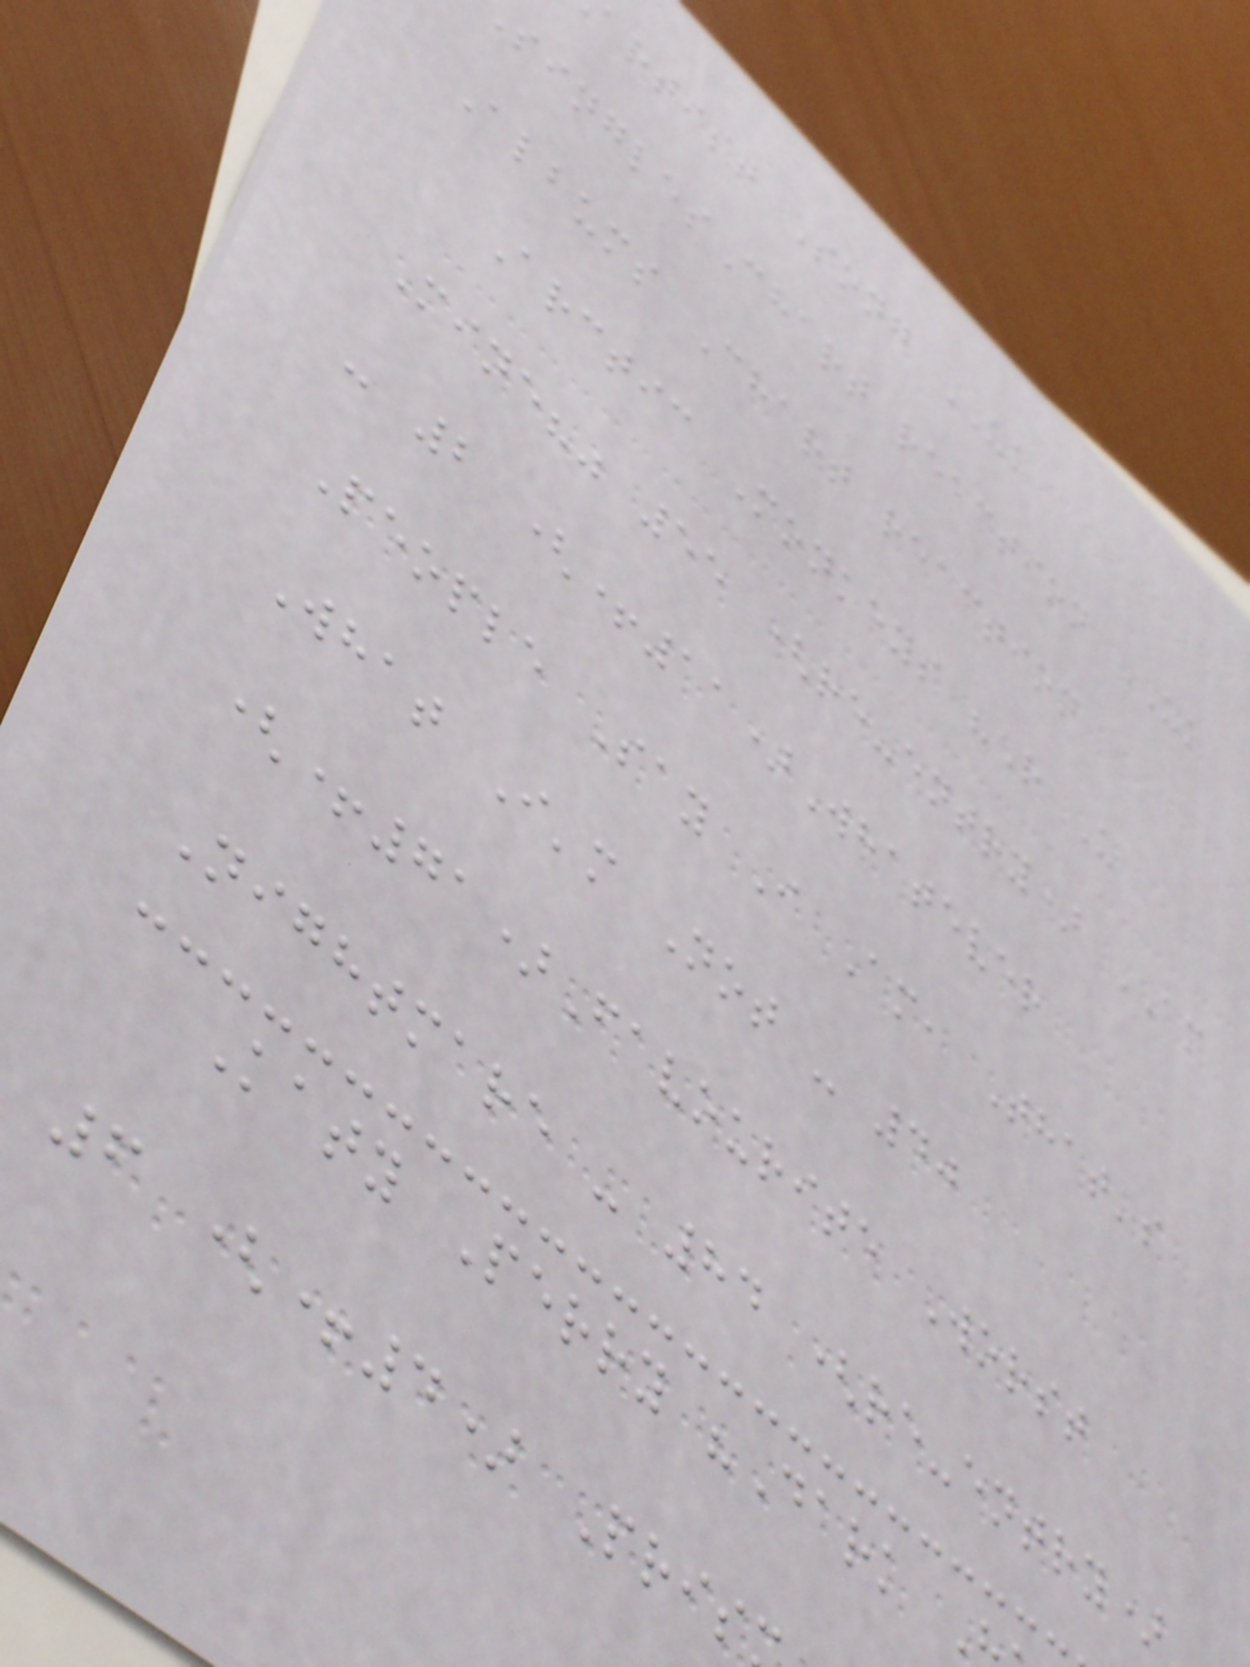artist Song UK
inglesChart reaction UK
Albums Chart reaction
Arctic Monkeys "R U
Mine?" 55 (re-entry) AM
- 2 (+11)Whatever
People Say I Am, That's
What I'm Not - 40
(+71)Favourite Worst
Nightmare - 84 (re-entry)
Katy Perry "Dark
6 (+4) Pris
